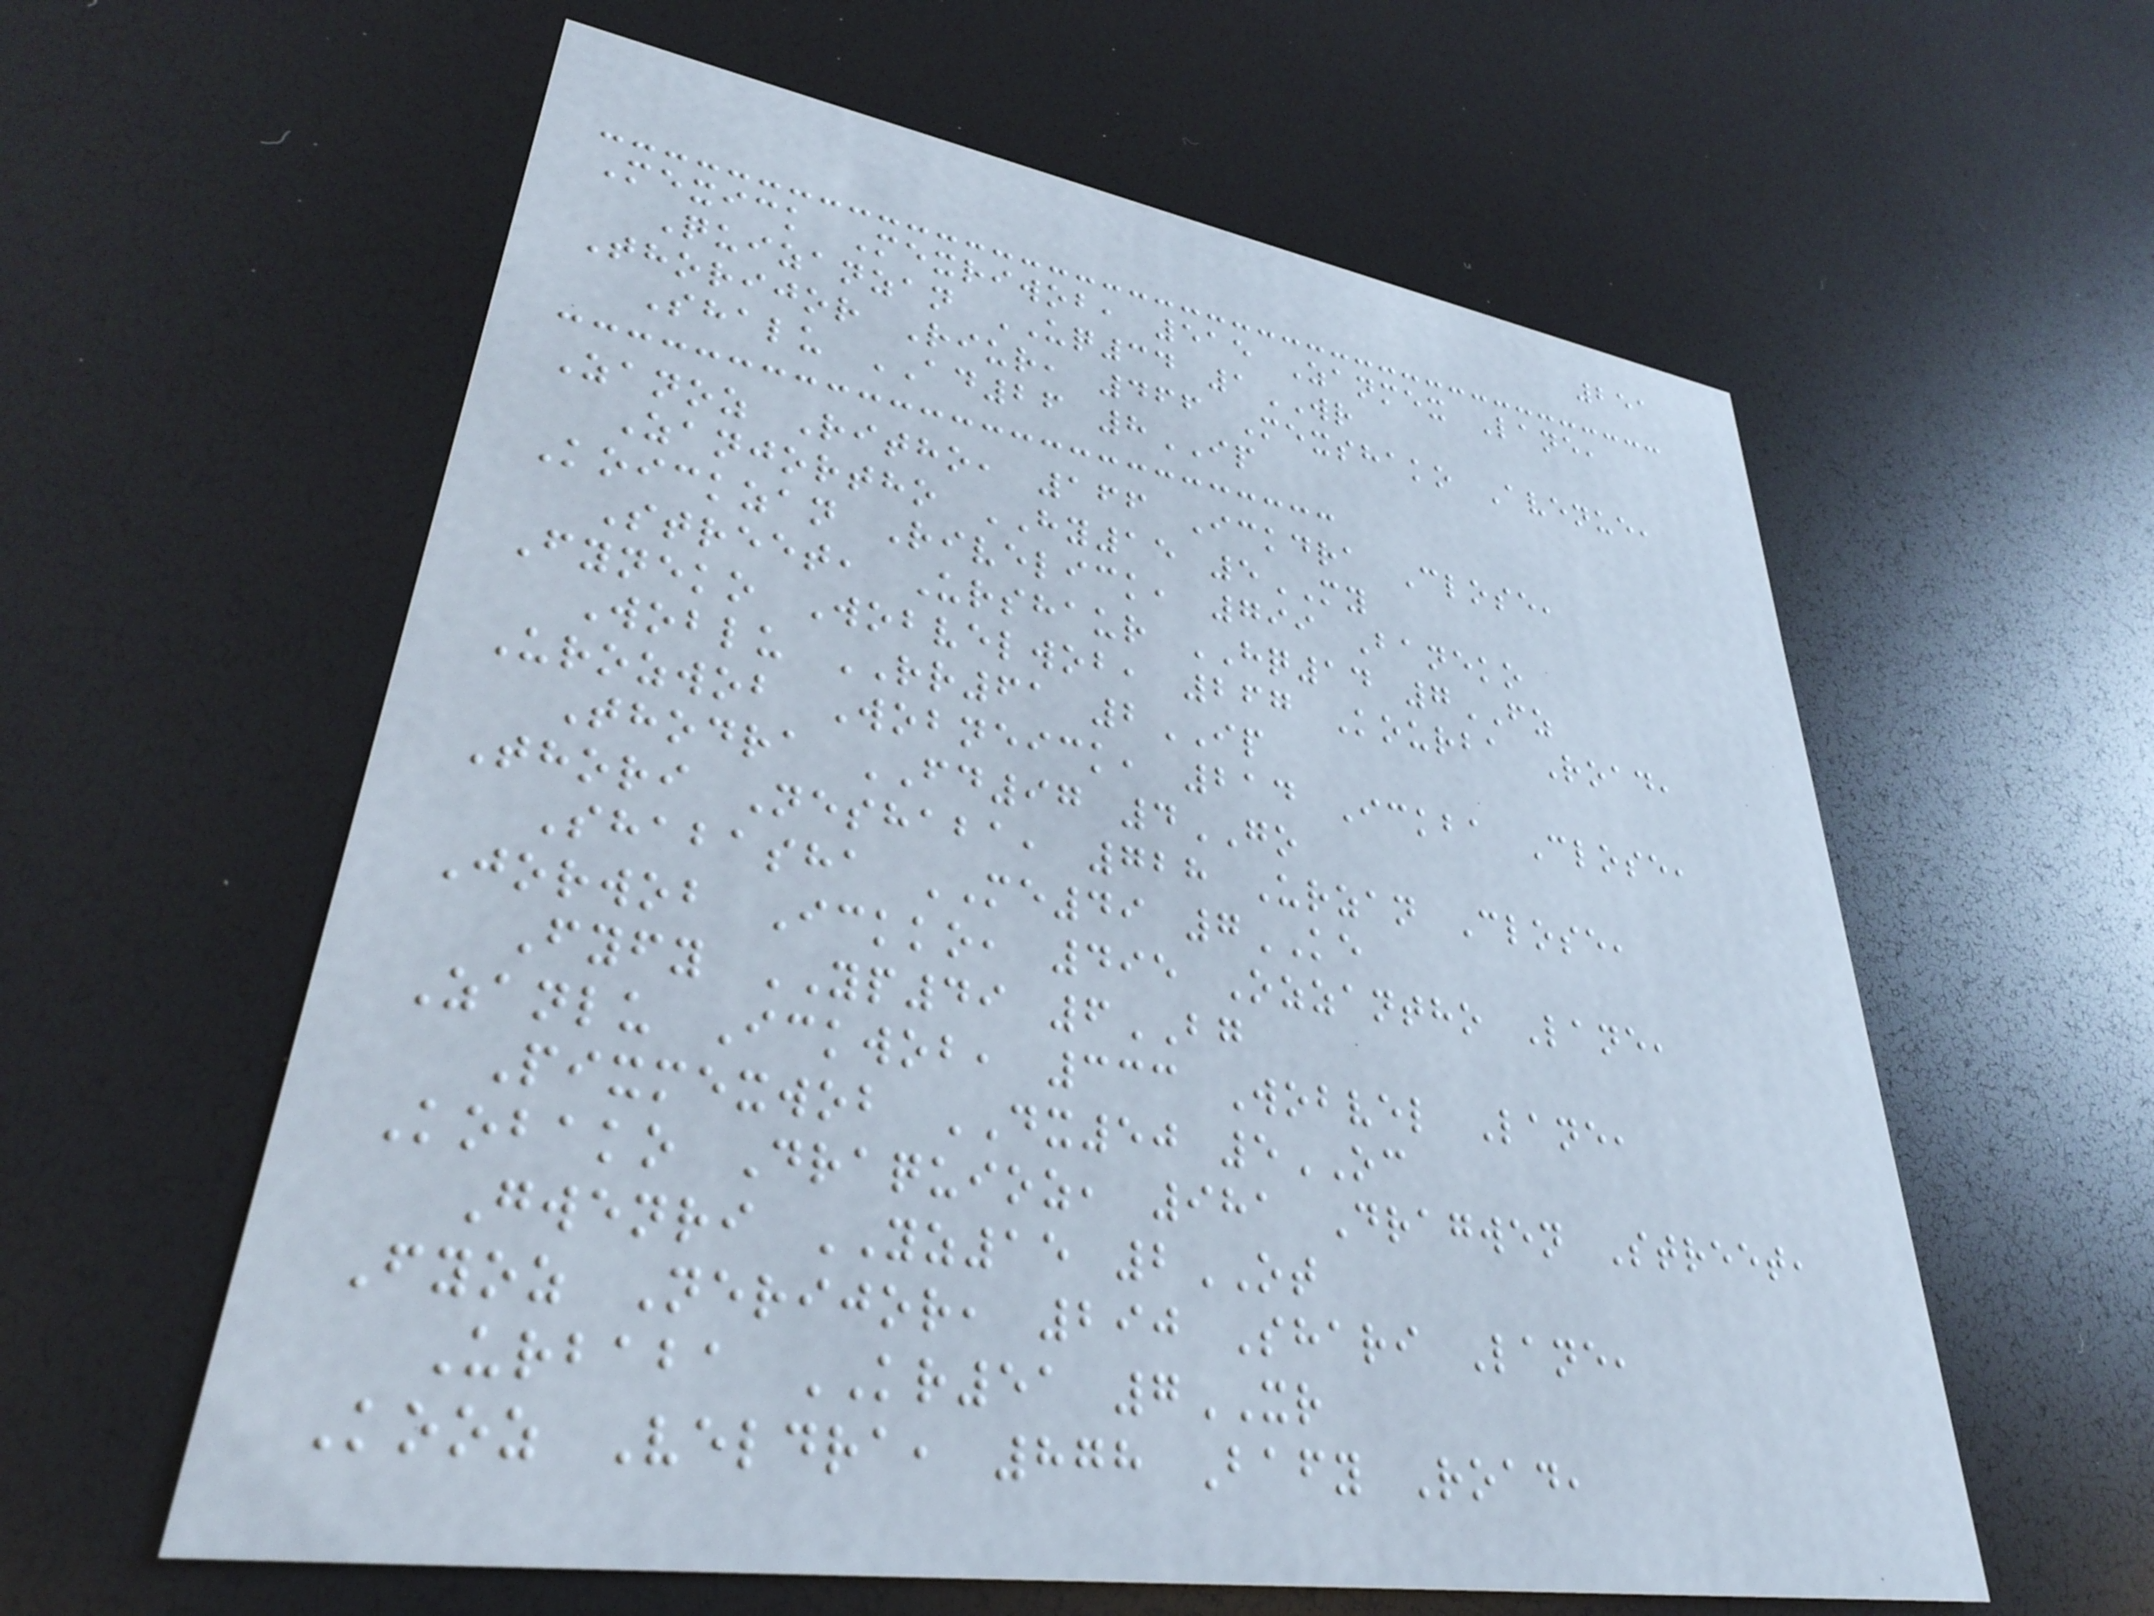251
Mexick Mexriwob, 515 Zanmex Lane,
Quizanzan UQ34 1WR
Thorijor Riur, 466 Mexshako Avenue,
Shalu AD26 8IP
Zanoz Ritho, 166 Ickdra Close,
Zanjortho HY15 5MY
Koickzan Rivelick, 799 Baneko
Street, Urshaur HQ14 7FZ
Fyneko Wobvelwob, 267 Kourba Road,
Woblu RR61 2IP
Urozwob Wobneick, 214 Ickba Close,
Thodra FD97 4GO
Thori Neshaba, 728 Urzan Close,
Shabasha ME49 7KE
Jorwob Ickko, 495 Ozzantho Lane,
Fyfy YP49 6BG
Zanlu Ickwob, 333 Wobvel Lane,
Pixmexwob DX50 5OC
Kobako Draquioz, 981 Dragwen Street,
Gwenri YZ15 2OT
Fyoz Nerijor, 290 Shari Lane,
Urbaba KR51 7XR
Kooz Veldra, 878 Bafy Road,
